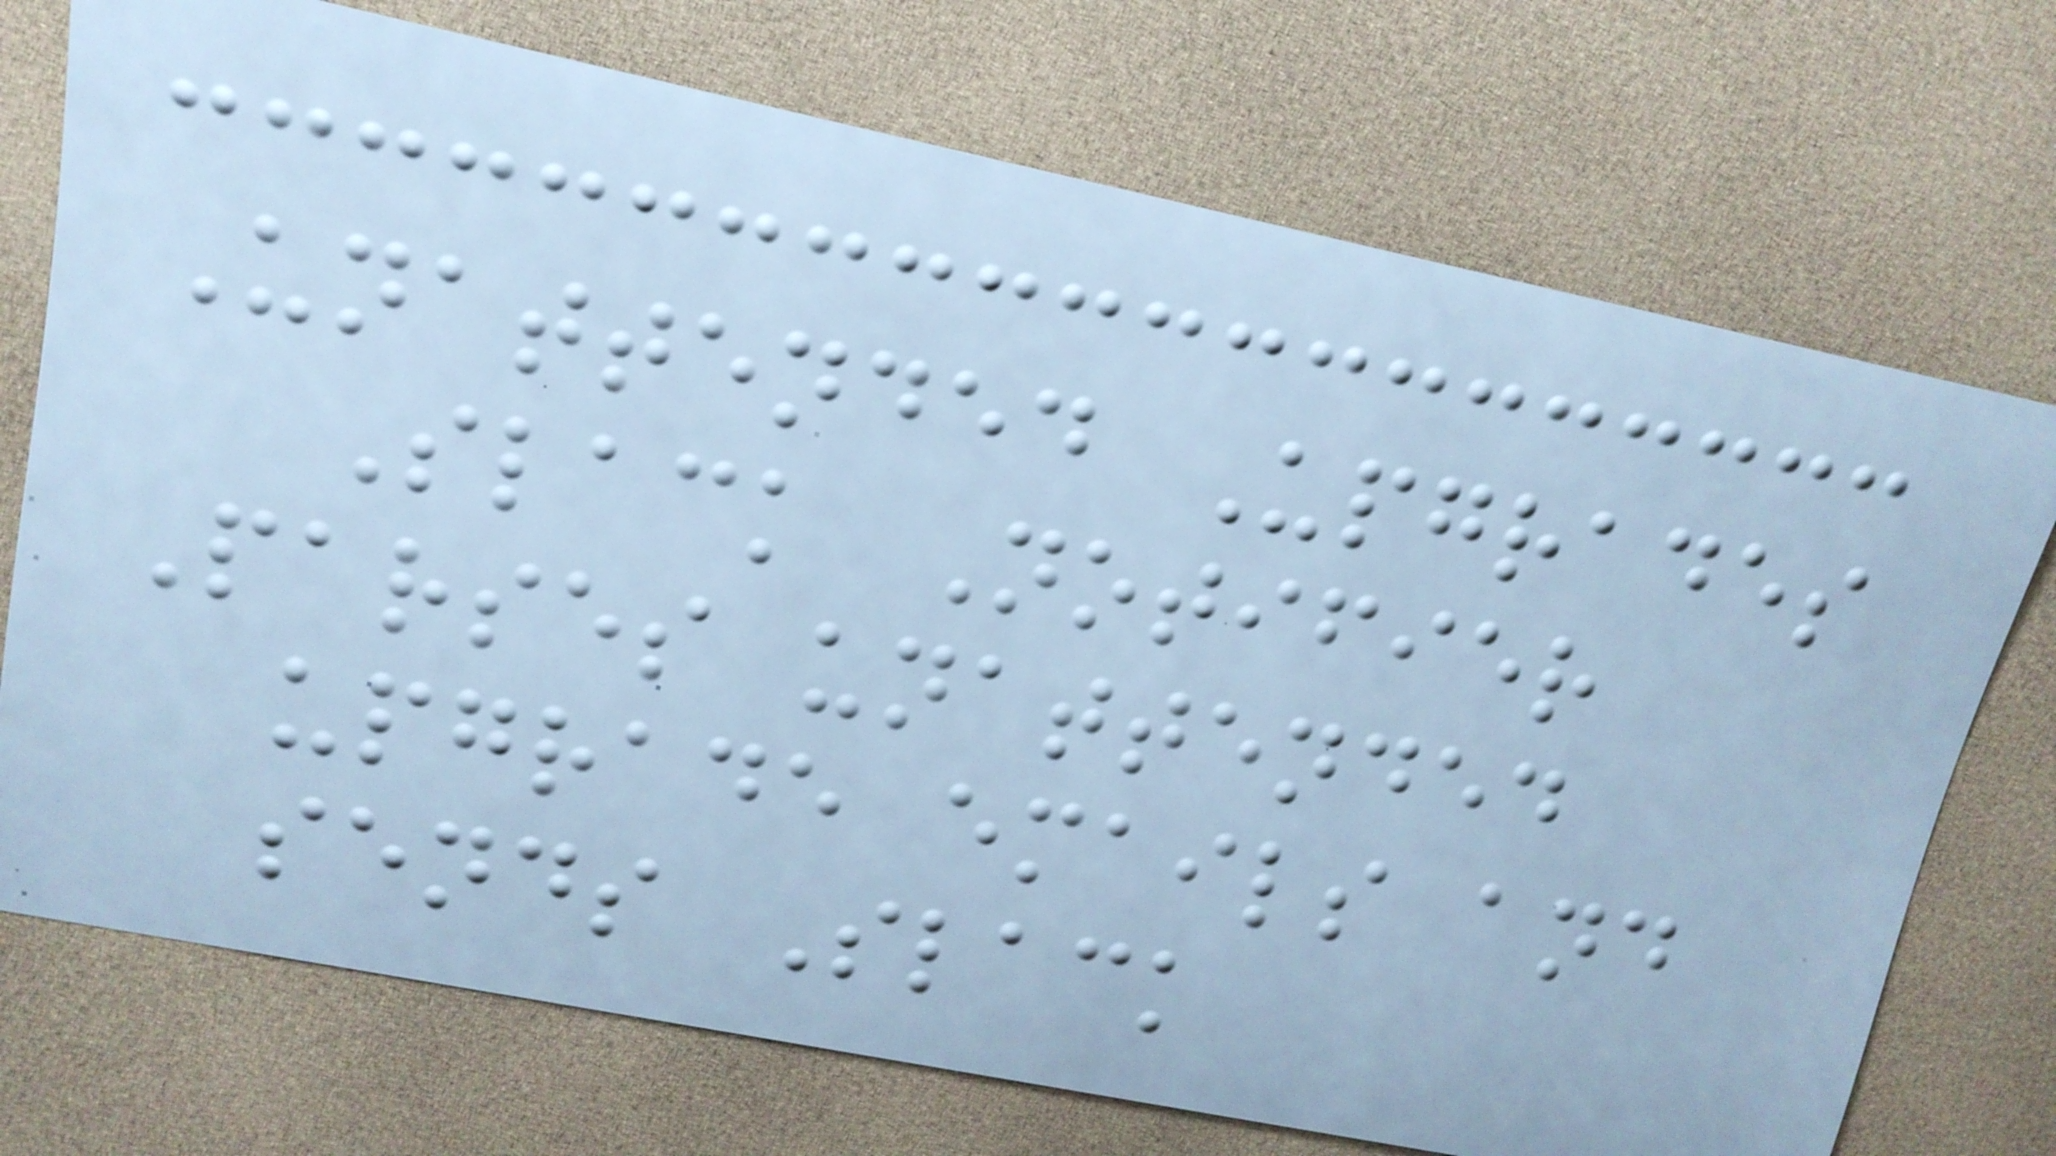Unattended Upgrades
Slack Notifier
Parses unattended
upgrade emails and
sends Slack
